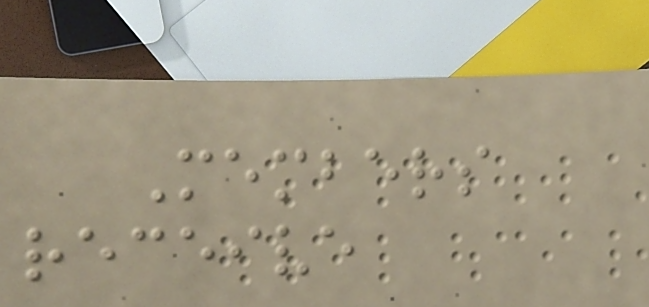Members
receive
